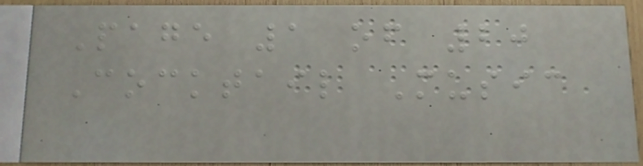Page 1 of 20
Cocktail Music
